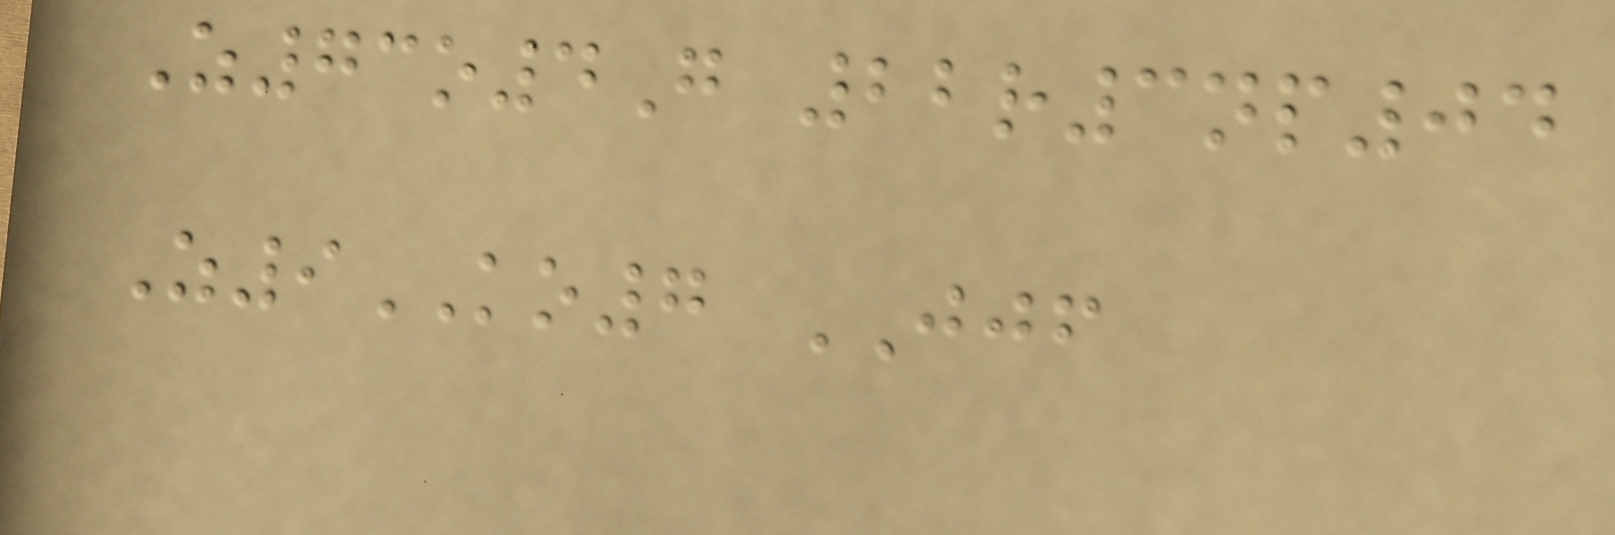Z73o4G 22r3np04
Z9KO7 JJF
